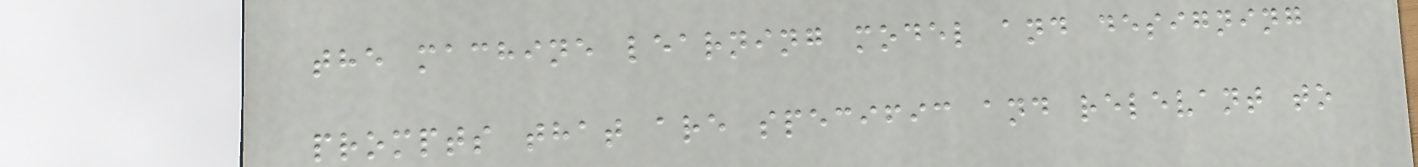the machine learning model and designing
prompts that are specific and relevant to
